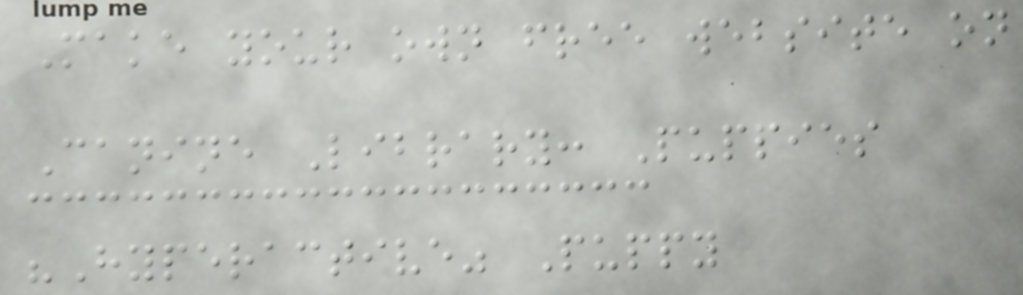Make your own free website on
Canine Library: Puppies
"Hyperactive" Puppy
